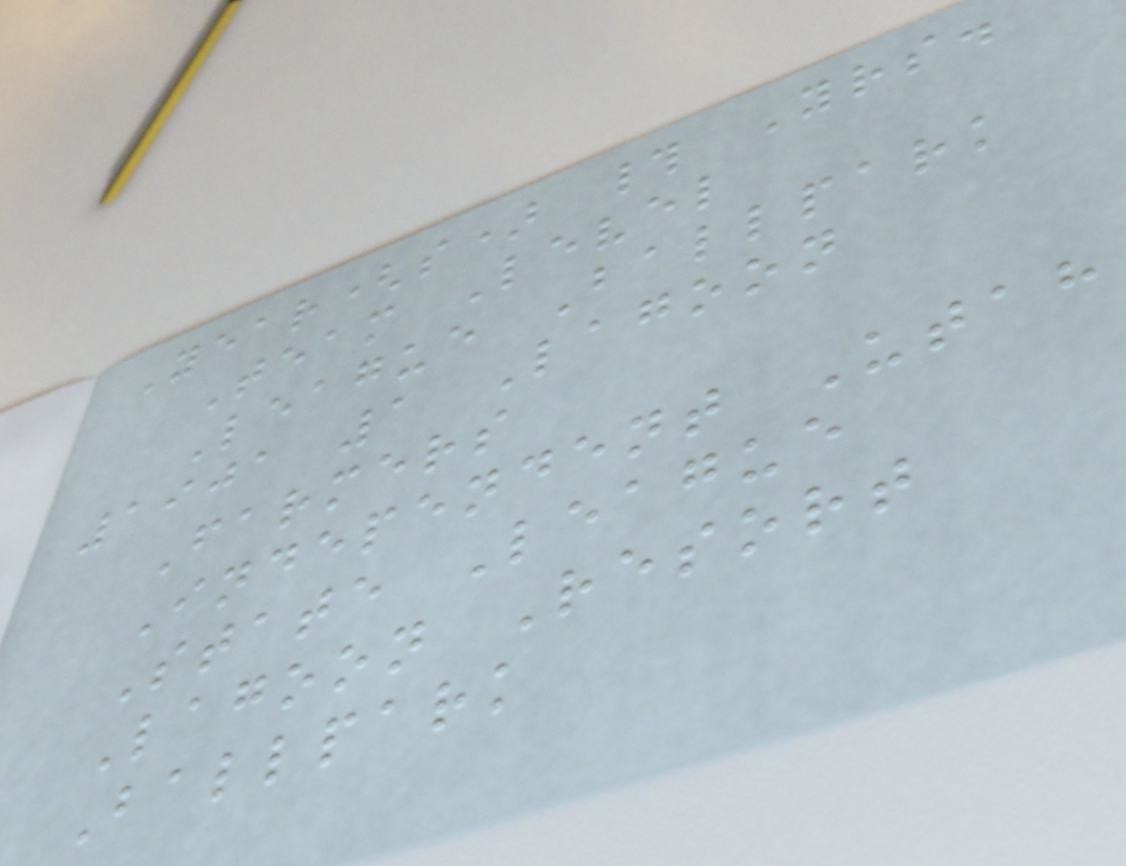Year(s) # Yrs.
Team Level
League Ballpark
1901 1 Lagoon
Farmers
Independent Utah
State League
Lagoon Resort
Ballpark
